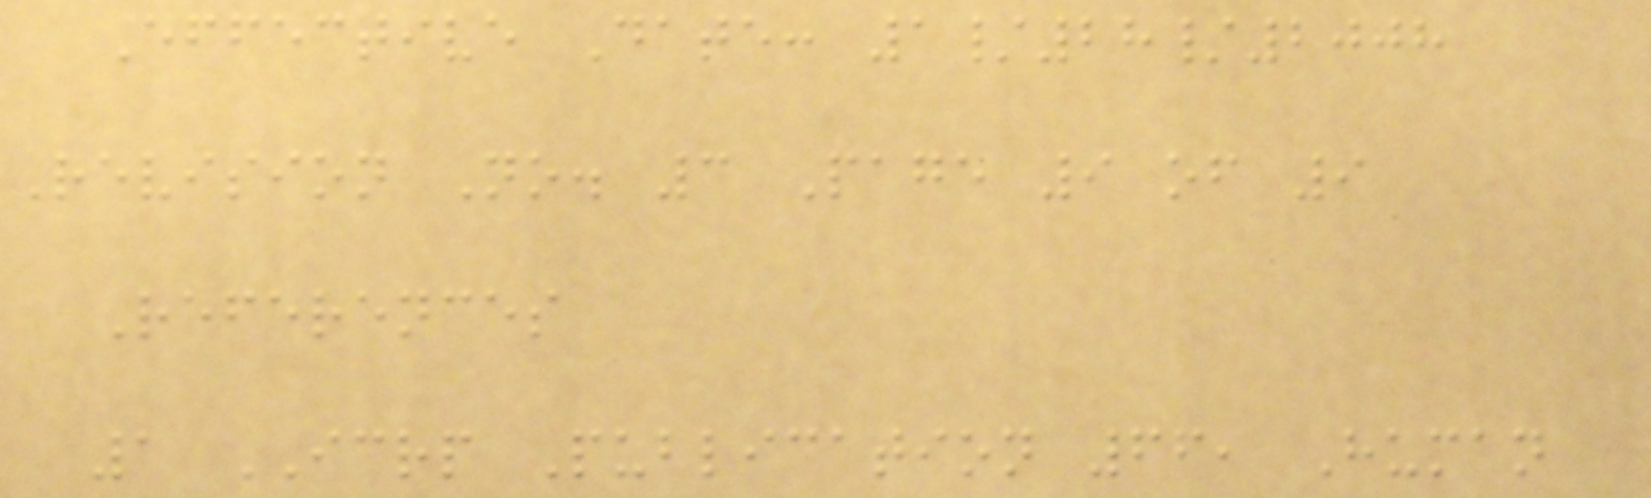Effective Date: 1/28/2008
Revision No. 3 Page 9 of 9
References
1 ICRP Publication 66, Human
